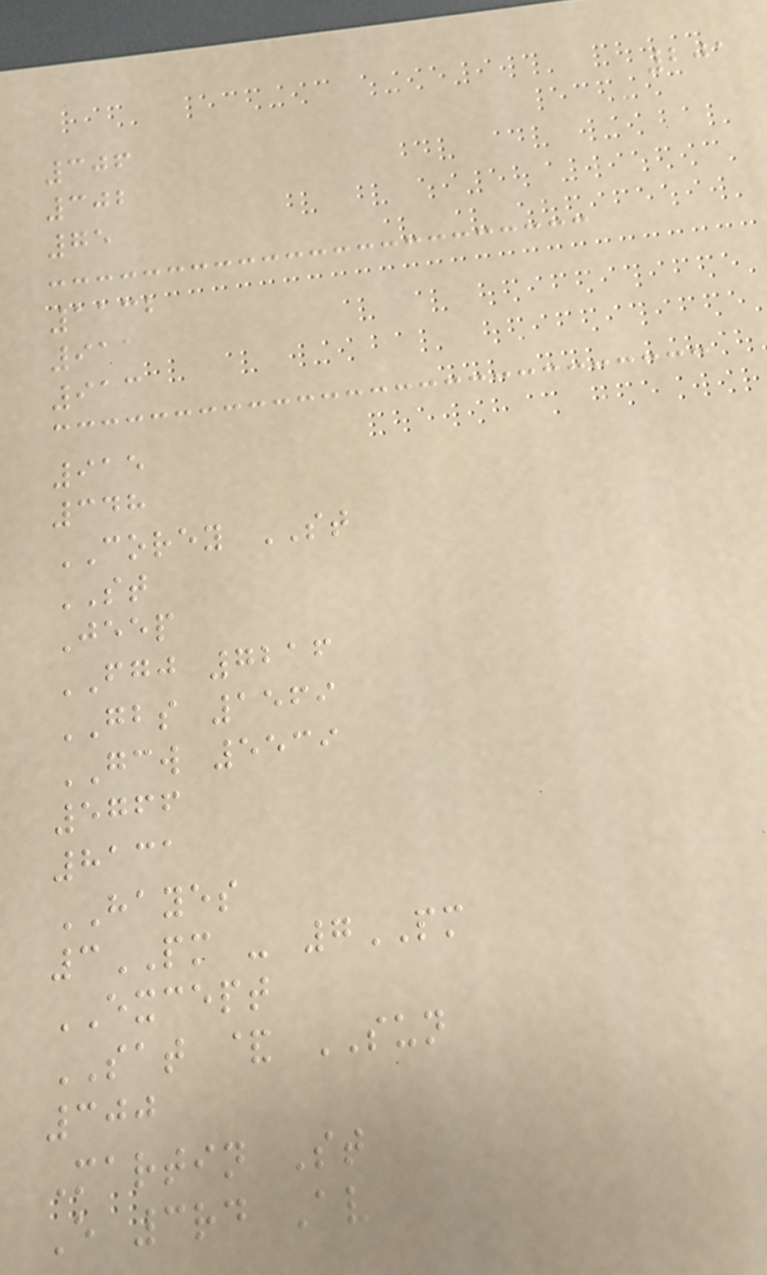201
306
302
75
1132
911
913
915
348
COREY ST
ST
Jeep
FGJ 7216
GBS 1569
GCW 5539
5766
8131
HAYES
3PM - 7PM
EXCEPT
SAT & SUN
300
Martin St
E 3rd Av
